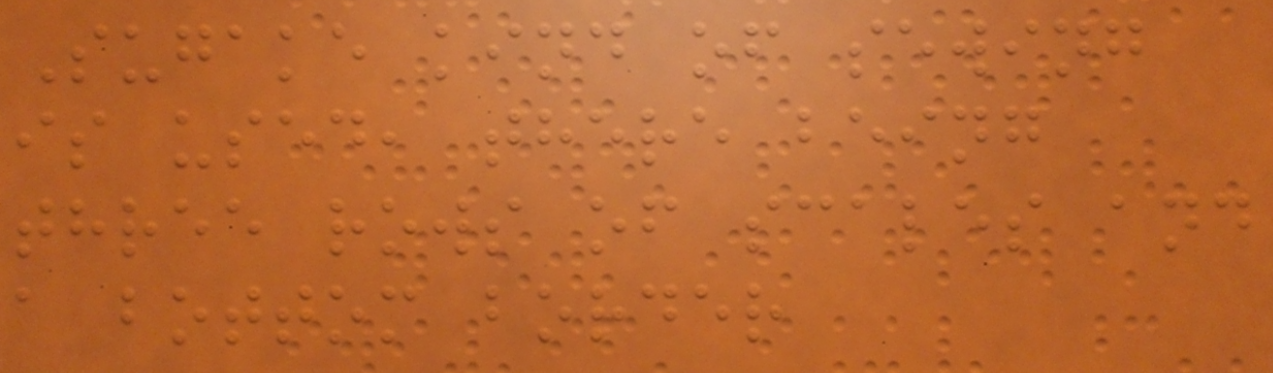Sugake kind of sewing
is used, there being
three rows of scales and
a bottom border
